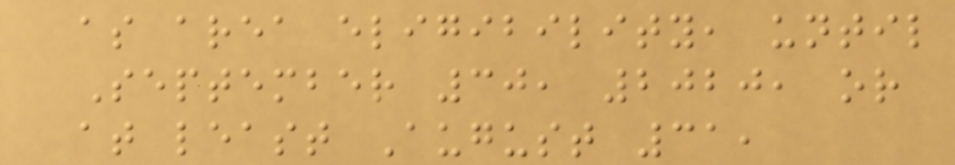as area eligibility, until
September 30, 2020, or
at least August 31,
